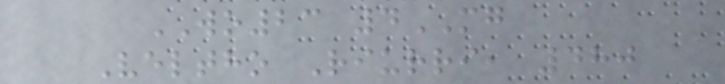WO23 4MG
Veltho Riurri, 480
